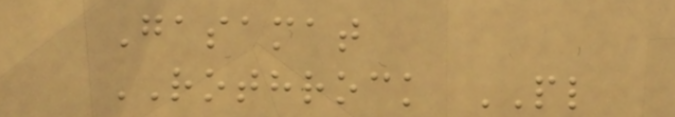Gasamat
ROTHROCK PL
